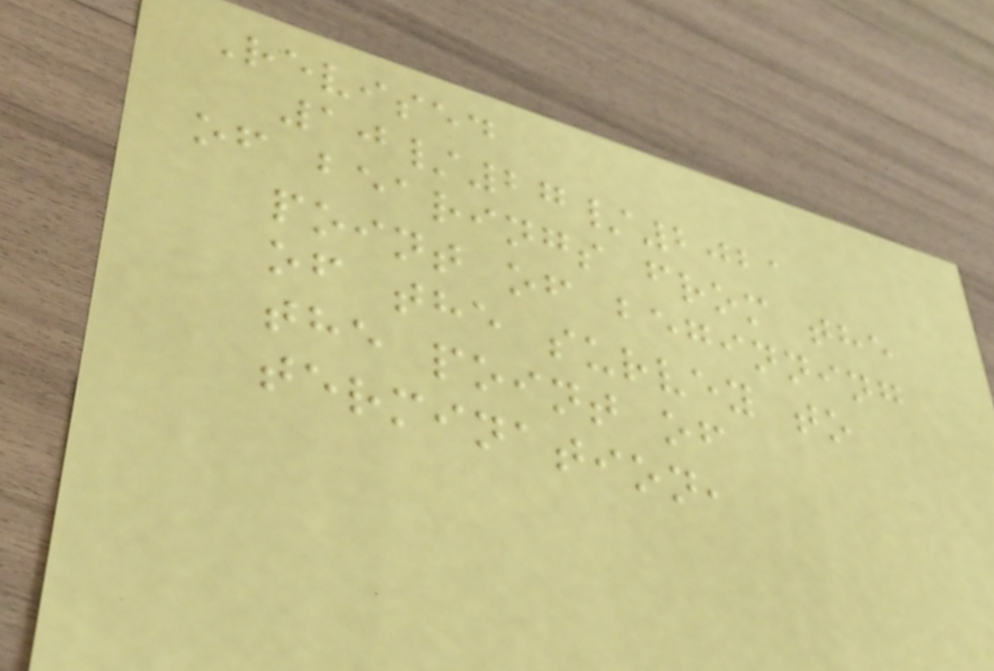Revised
10/27/2021
of bearings from the
point of beginning
of the survey to
the point of
termination,
